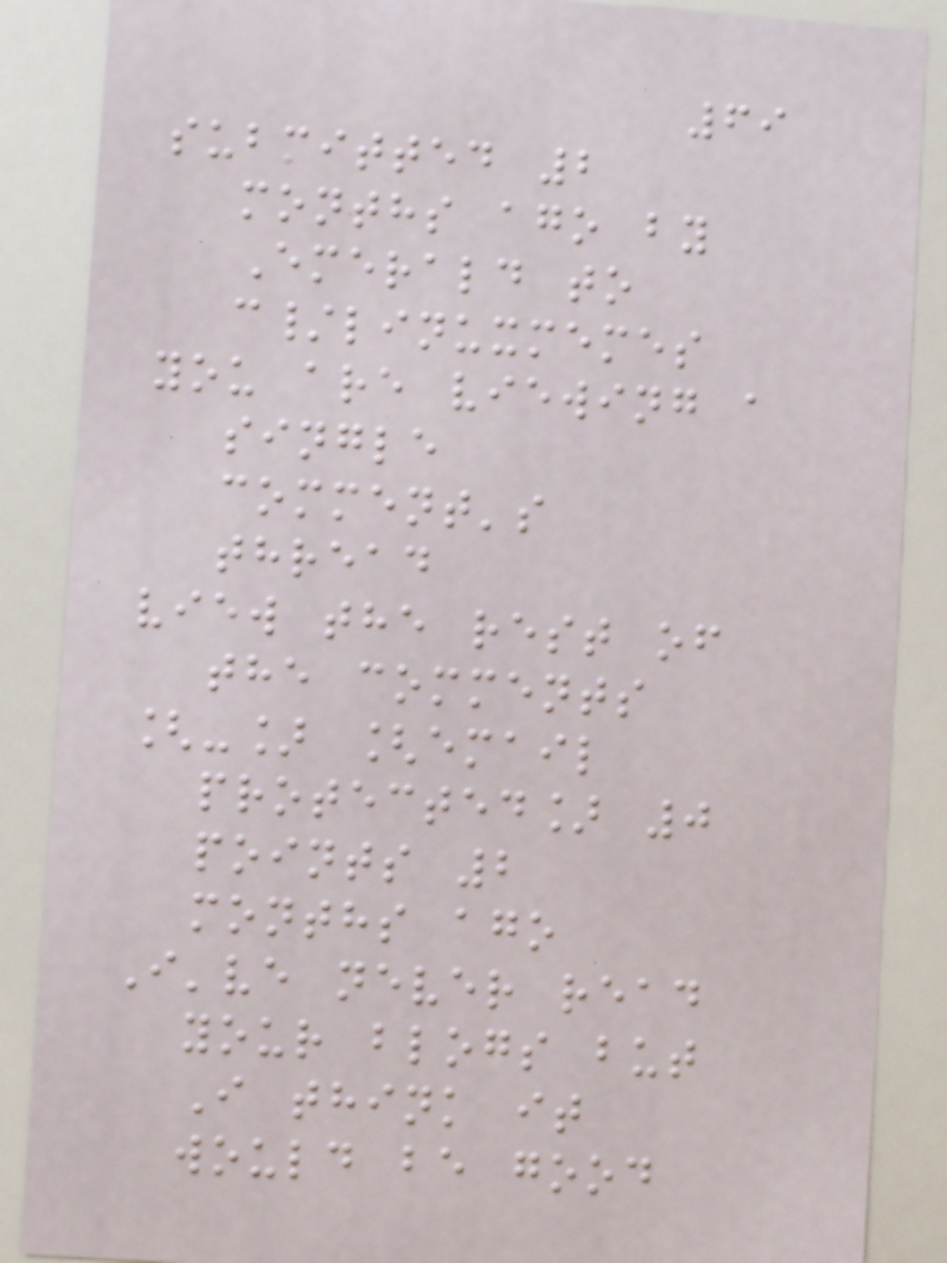69
submitted 2
months ago by
Emerald to
c/linuxmemes
you are viewing a
single
comment's
thread
view the rest of
the comments
[-] [email
protected] 0
points 2
months ago
I've never read
your blogs but
I think it
would be good
